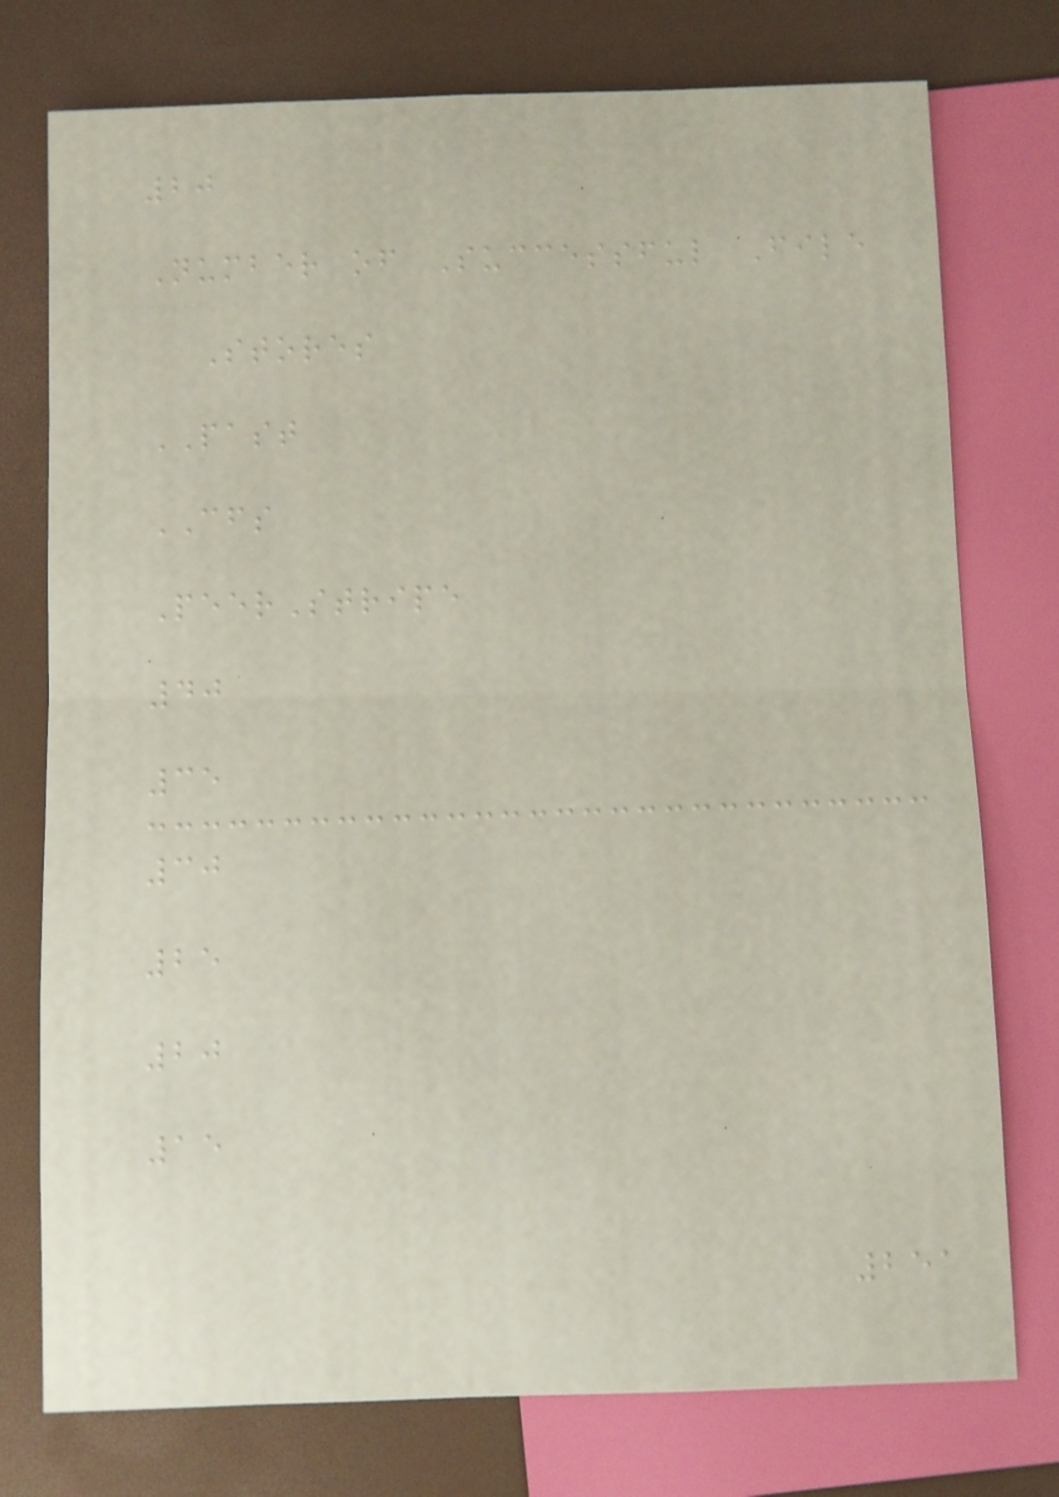20
Number of Successful File
Stores
PAST
CFS
PeerStripe
40
35
30
25
20
15
251
